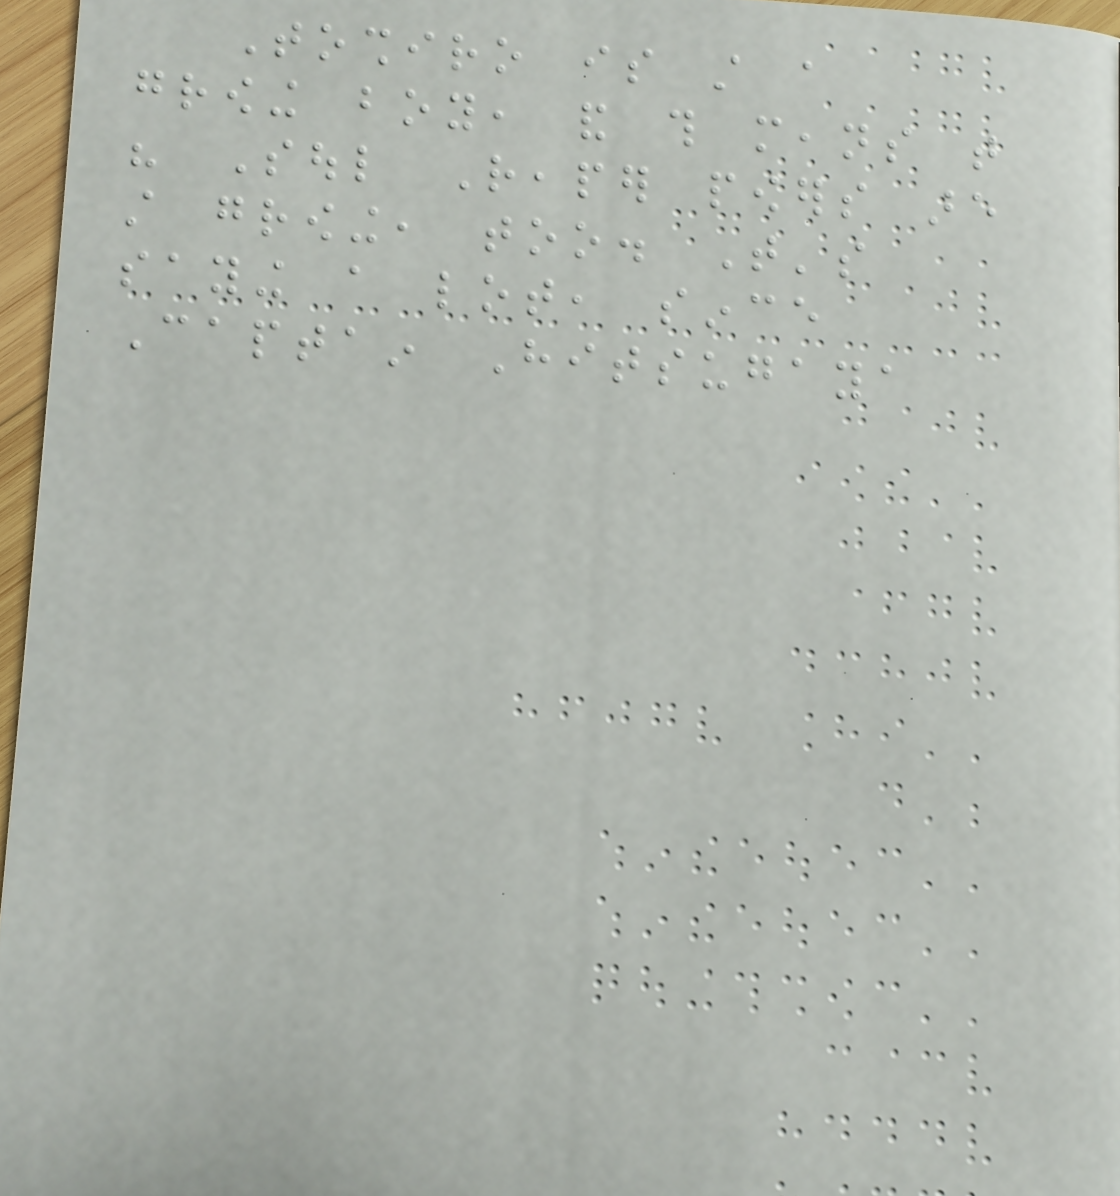Toshiro is still a
growing boy, and this means that
his Soul Reaper powers are
still growing, too. That's
saying a lot, since
Captain Hitsugaya
